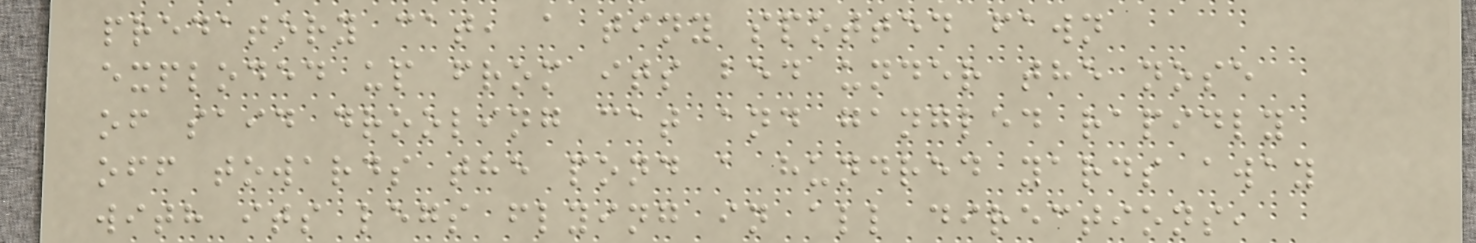predatory cat, a tiny spotted fawn
exploded up from its bed under the nose
of said drooling cat and gangled rapidly
off towards the pond a hundred yards away
with its legs flying in all directions,
